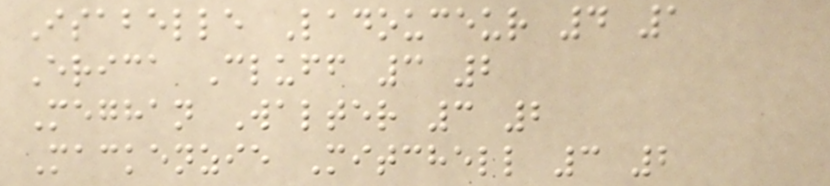Isabelle Ladouceur 4 1
Erica Cluff 3 2
Meghan Walter 3 2
Mackenzie Mitchell 3 2
